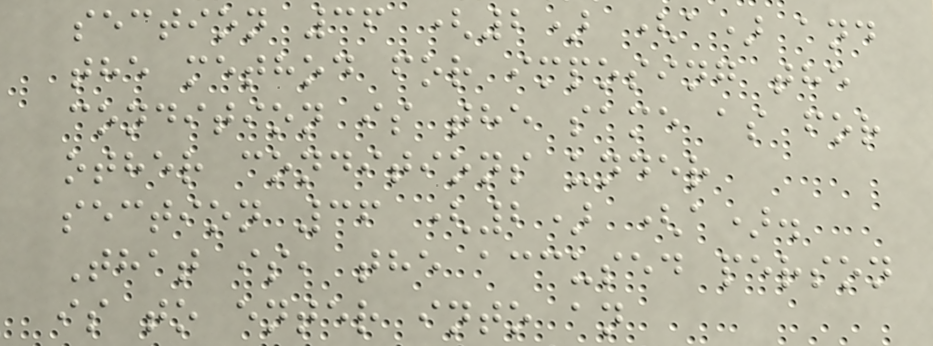section 36 (2) (a) and
the method for imposing the
condition is the same as for
other conditions under
section 36 (2) (a).
That is, the accused person
is to enter into an
